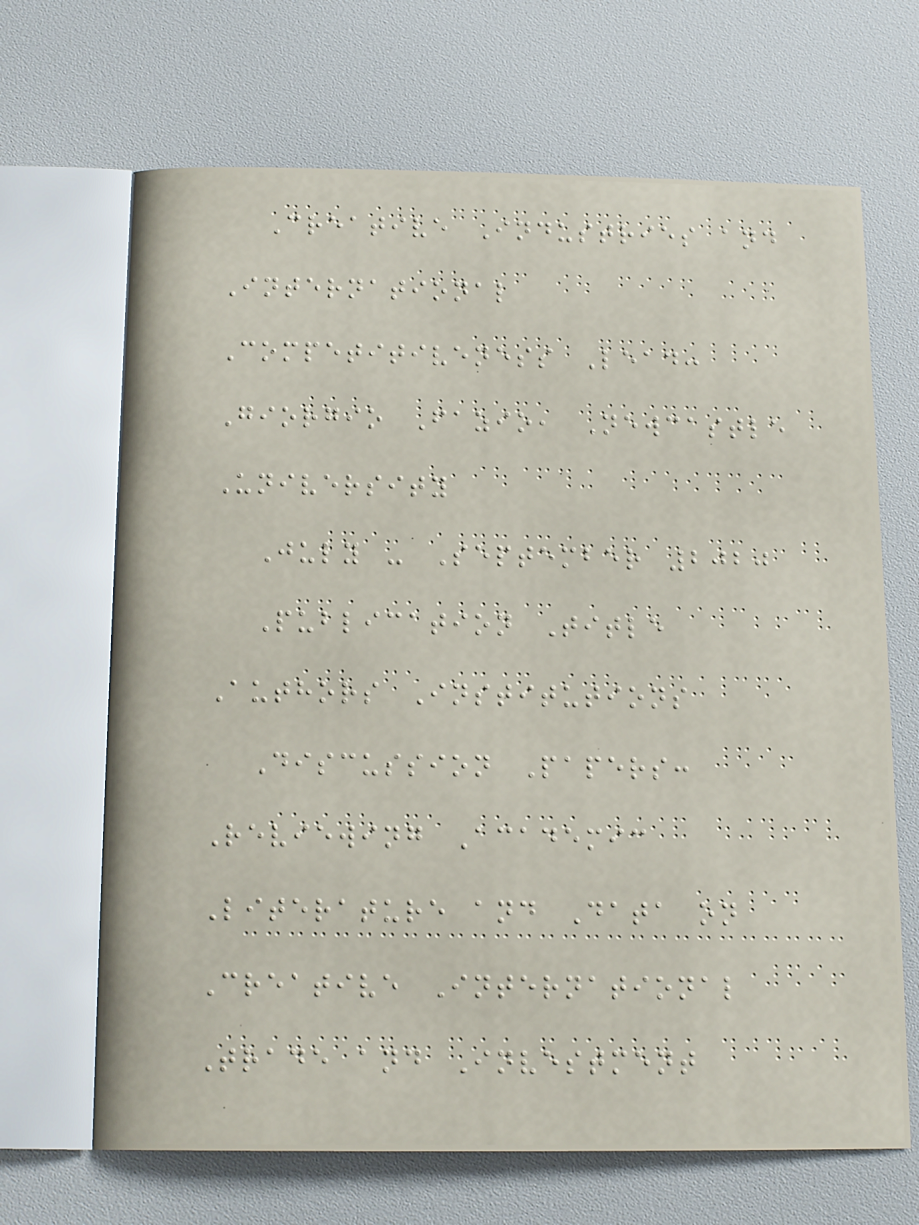Creative Industries and
International
Competitiveness Lead:
Giorgio Fazio, Newcastle
University
July - September 2020
Publication Title
Authors Institutions
Discussion Papers:
Reviewing Academic
Literature and Data on
Creative International
Trade and Investment
